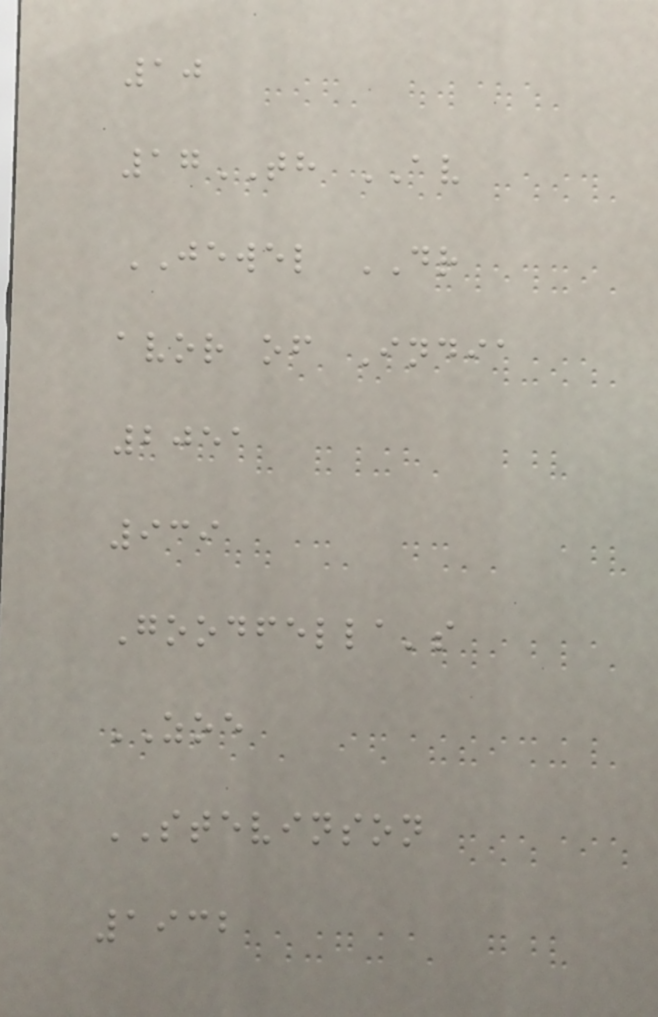10
17TH AV
JEWEL DR
avor of India
2051
939
Goodfella's
ZOE
STEVINSON
1932
